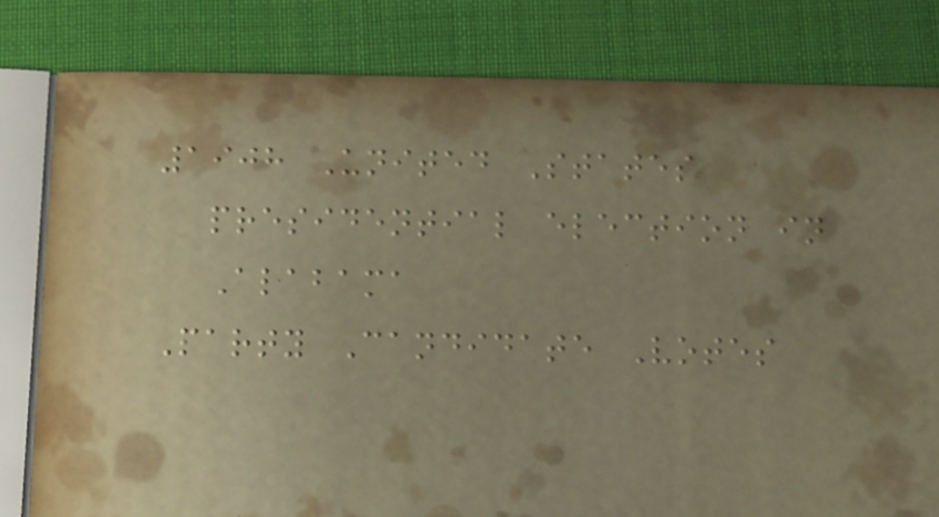1908 United States
presidential election in
Alabama
Party Candidate Votes
